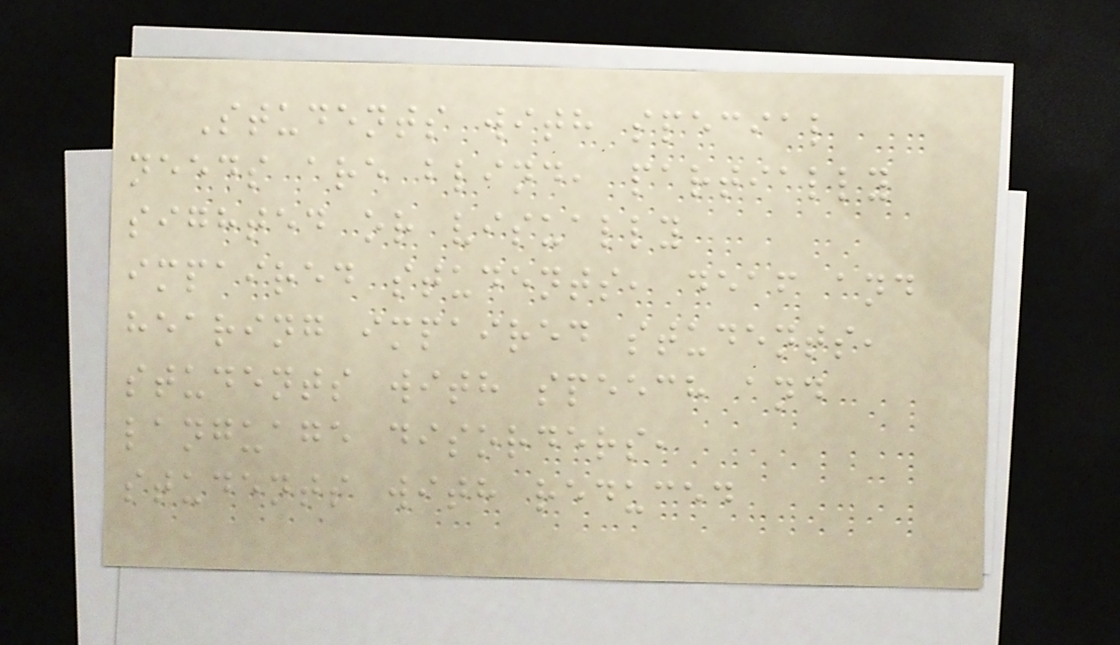Students with special
needs are blind, partially
sighted or visually
impaired students, deaf and
hearing impaired students,
students with speech and
language disorders,
students with reduced
